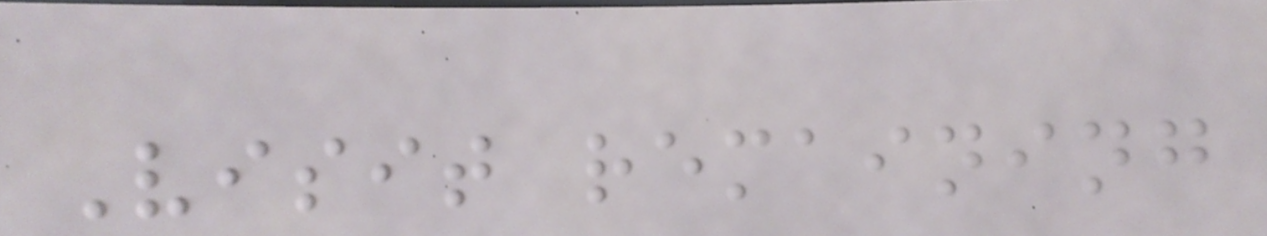Visit remaining
